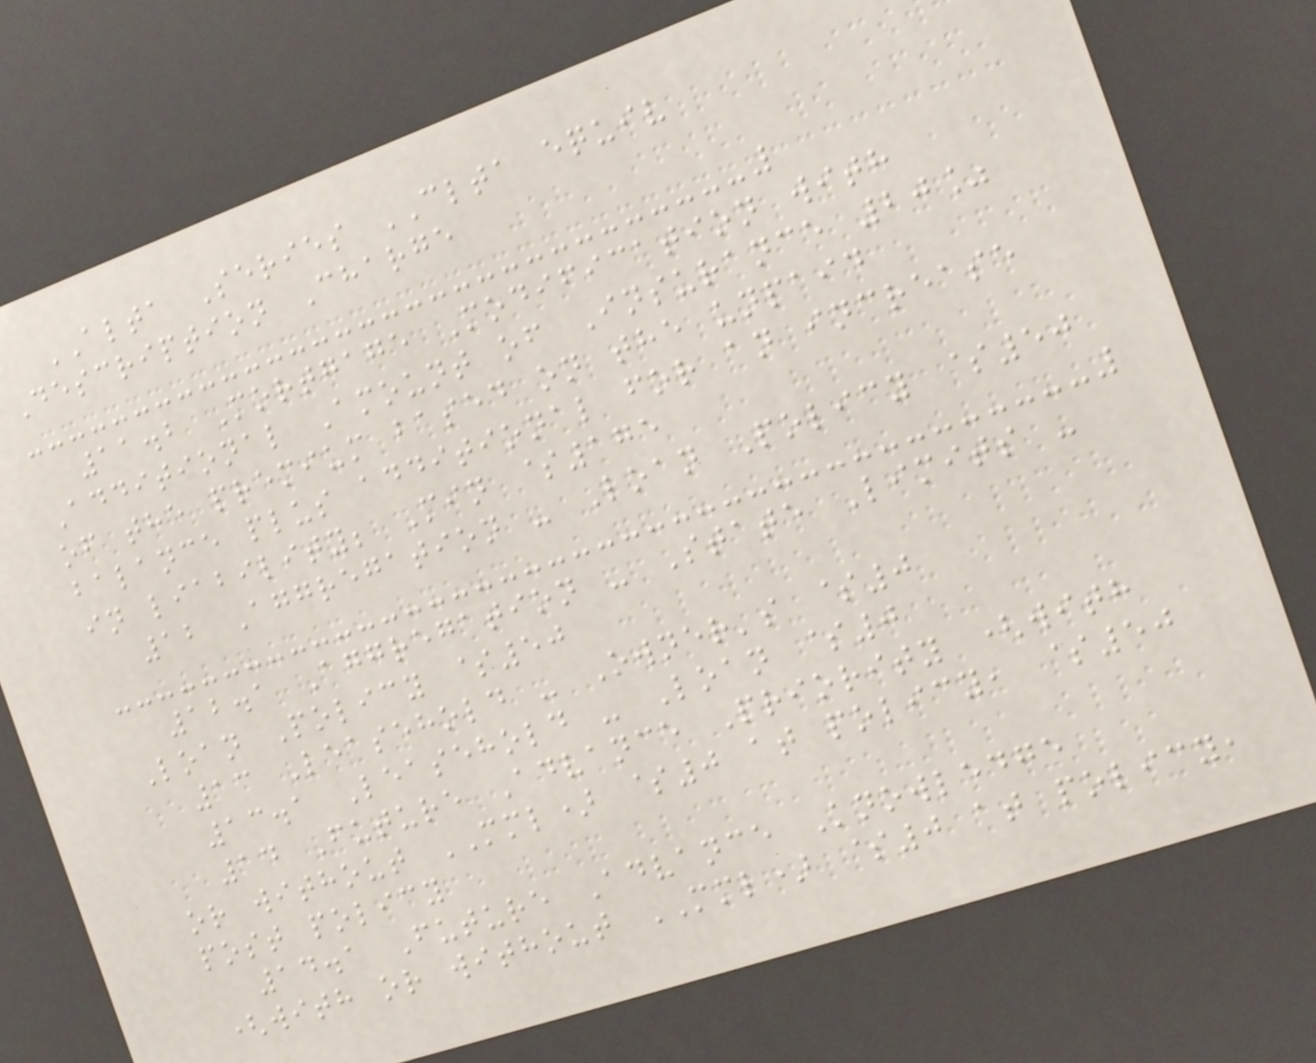ALTA Series CLTA equiv
Description Charge
11.2 Mortgage Modification with
Additional Amount of Insurance 20%
of the premium based on the unpaid
balance plus additional for an increase
in liability; Min $175
12 Aggregation - Loan Policy $50
12.1 Aggregation - State Limits -
Loan Policy $50
13 Leasehold - Owner's $0
13.1 Leasehold - Loan $0
14 Future Advance Priority (with
or without MML) $0 at policy, $50
post policy
14.1 Future Advance Knowledge
(with or without MML) $0 at policy,
